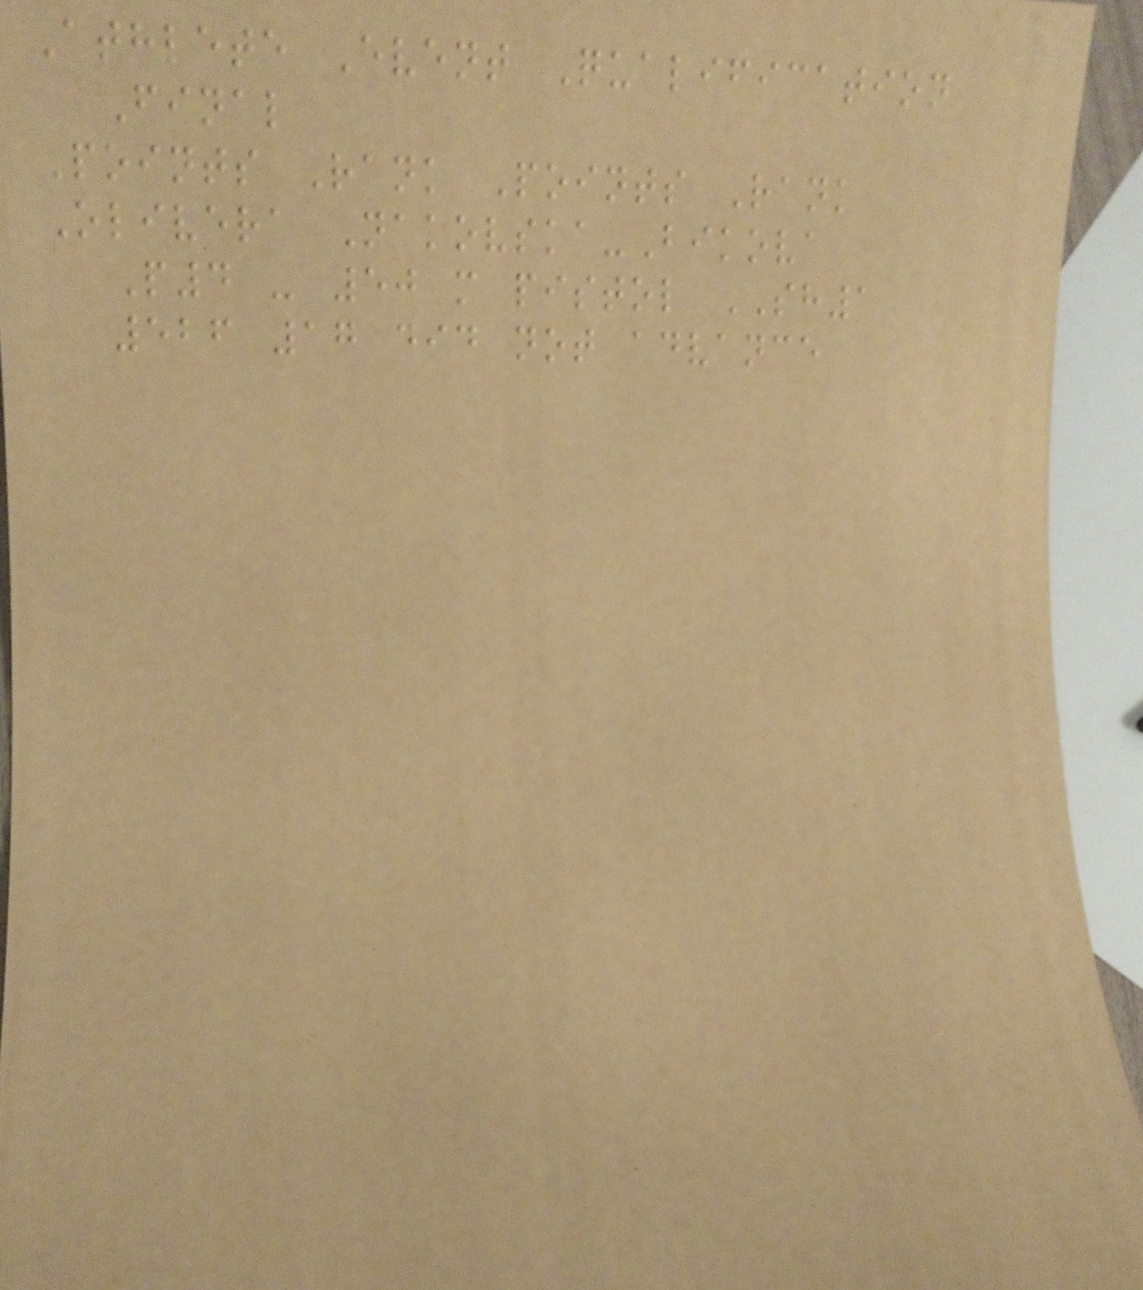Athlete Event Qualification
Final
Points Rank Points Rank
Olivera Nakovska-Bikova
P4 - 50 m pistol SH1
526 17 did not advance
